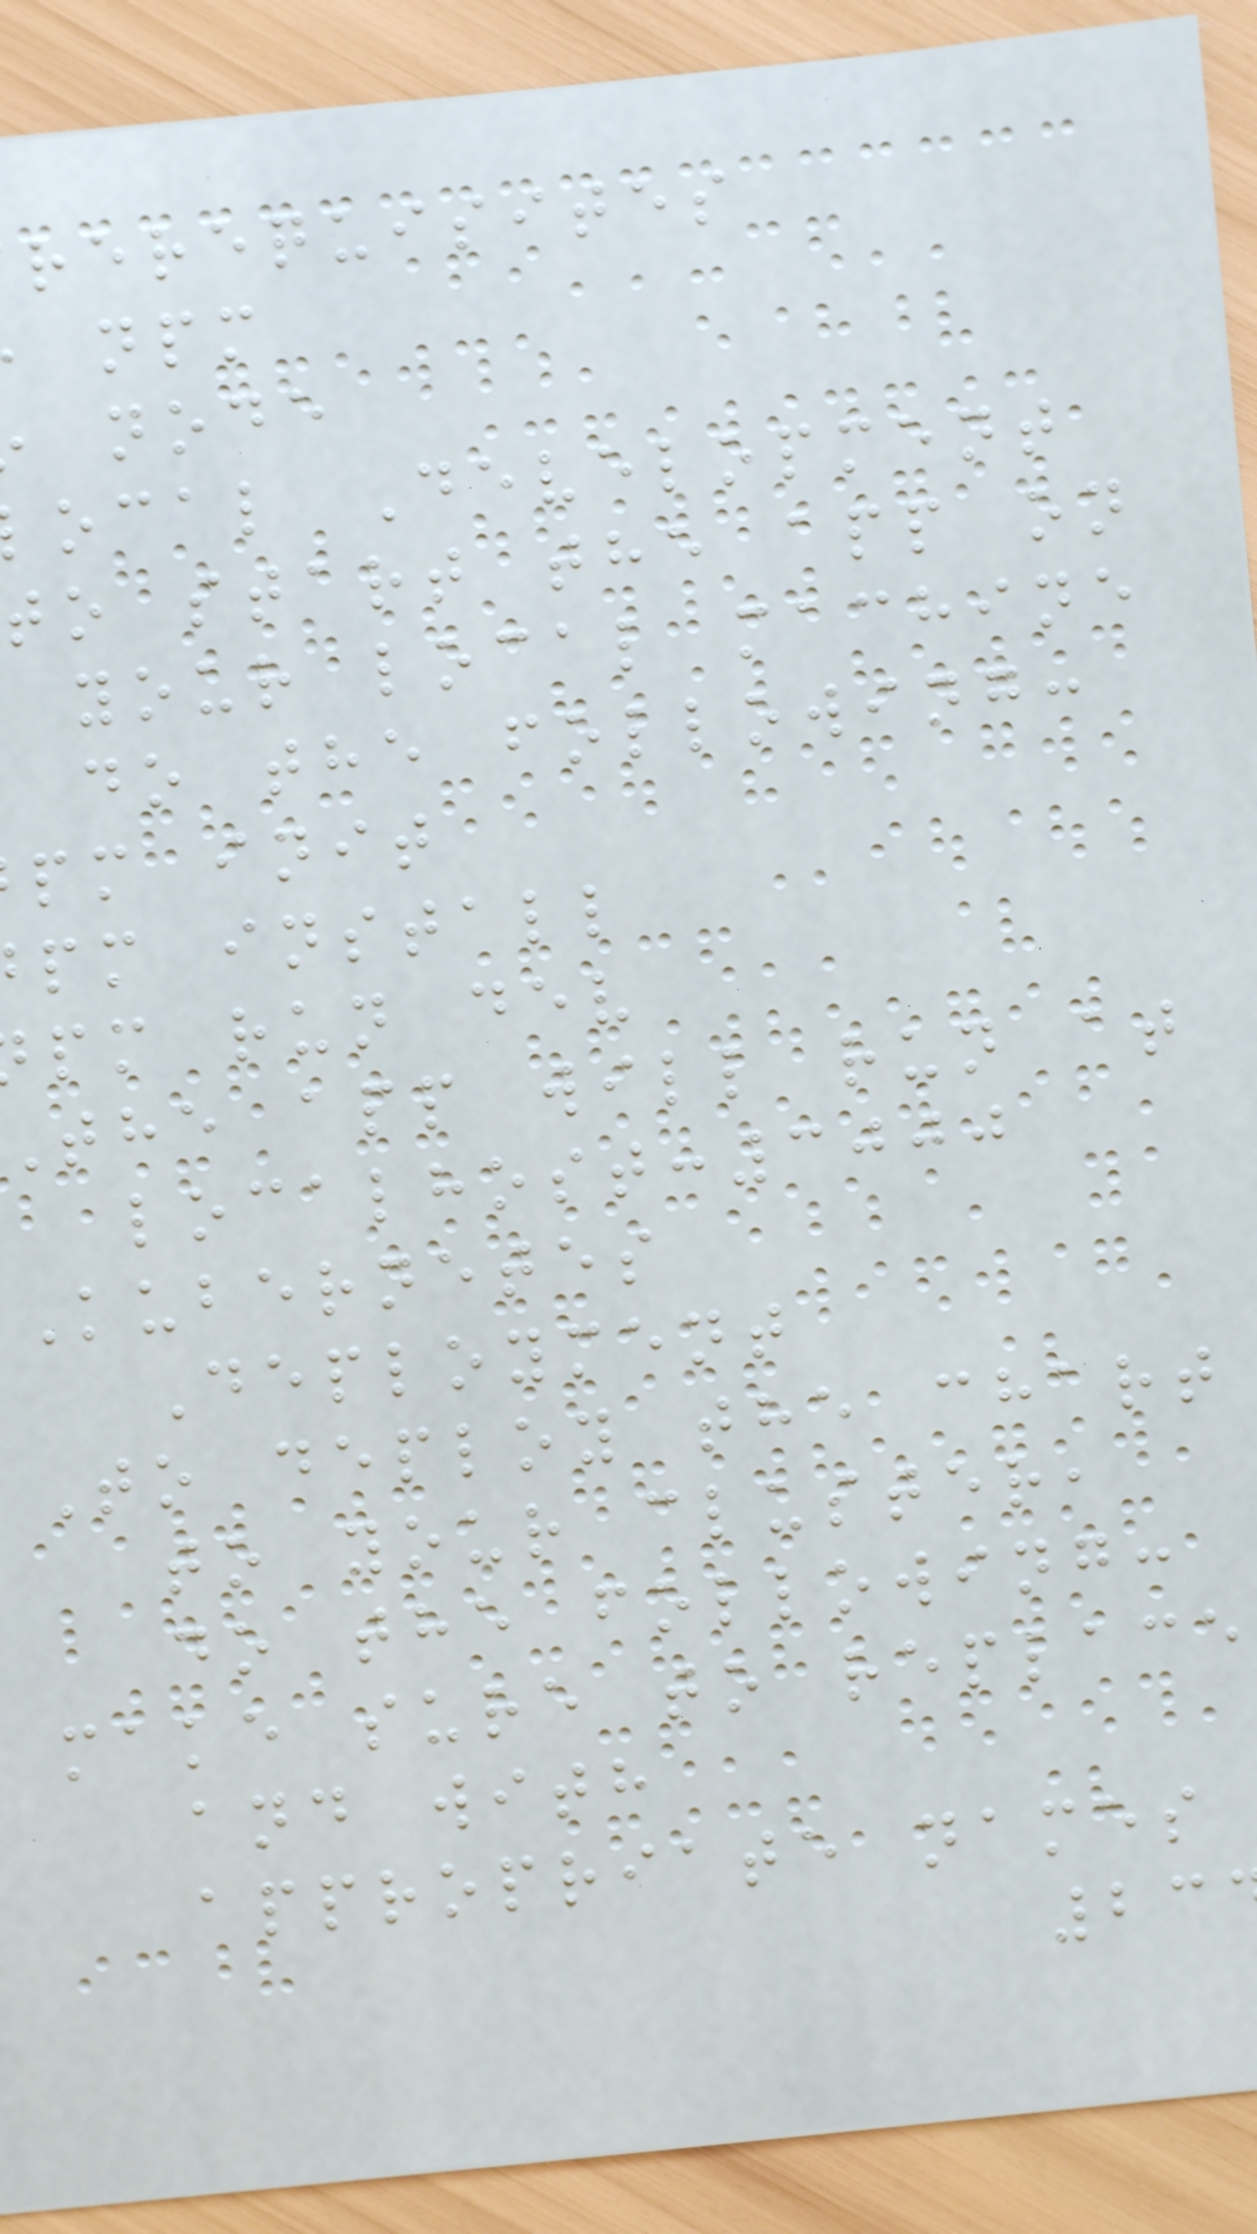rerequisites
node
ocal Development
to start the app on
your local machine
do the following:
pm init
pm install
pm run dev
the app will run at
localhost:3000
Kubernetes
Deployment
To deploy the chart
to your cluster,
do the following:
make sure to replace
and with
appropriate names
